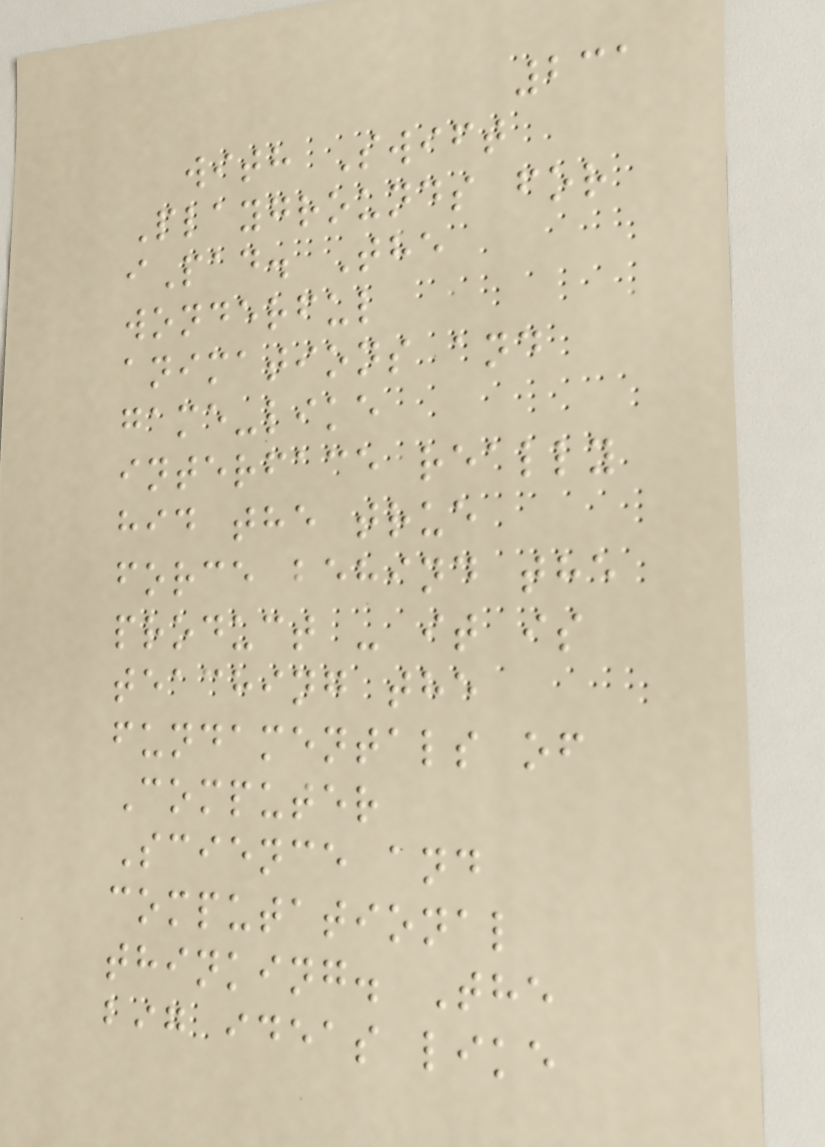231
with Swift
Playgrounds for
iPad. The
wonderful
animations and
game-like
interface really
hid the true
force behind the
product - it is
teaching the
fundamentals of
Computer
Science and
computational
thinking. The
big ideas like
